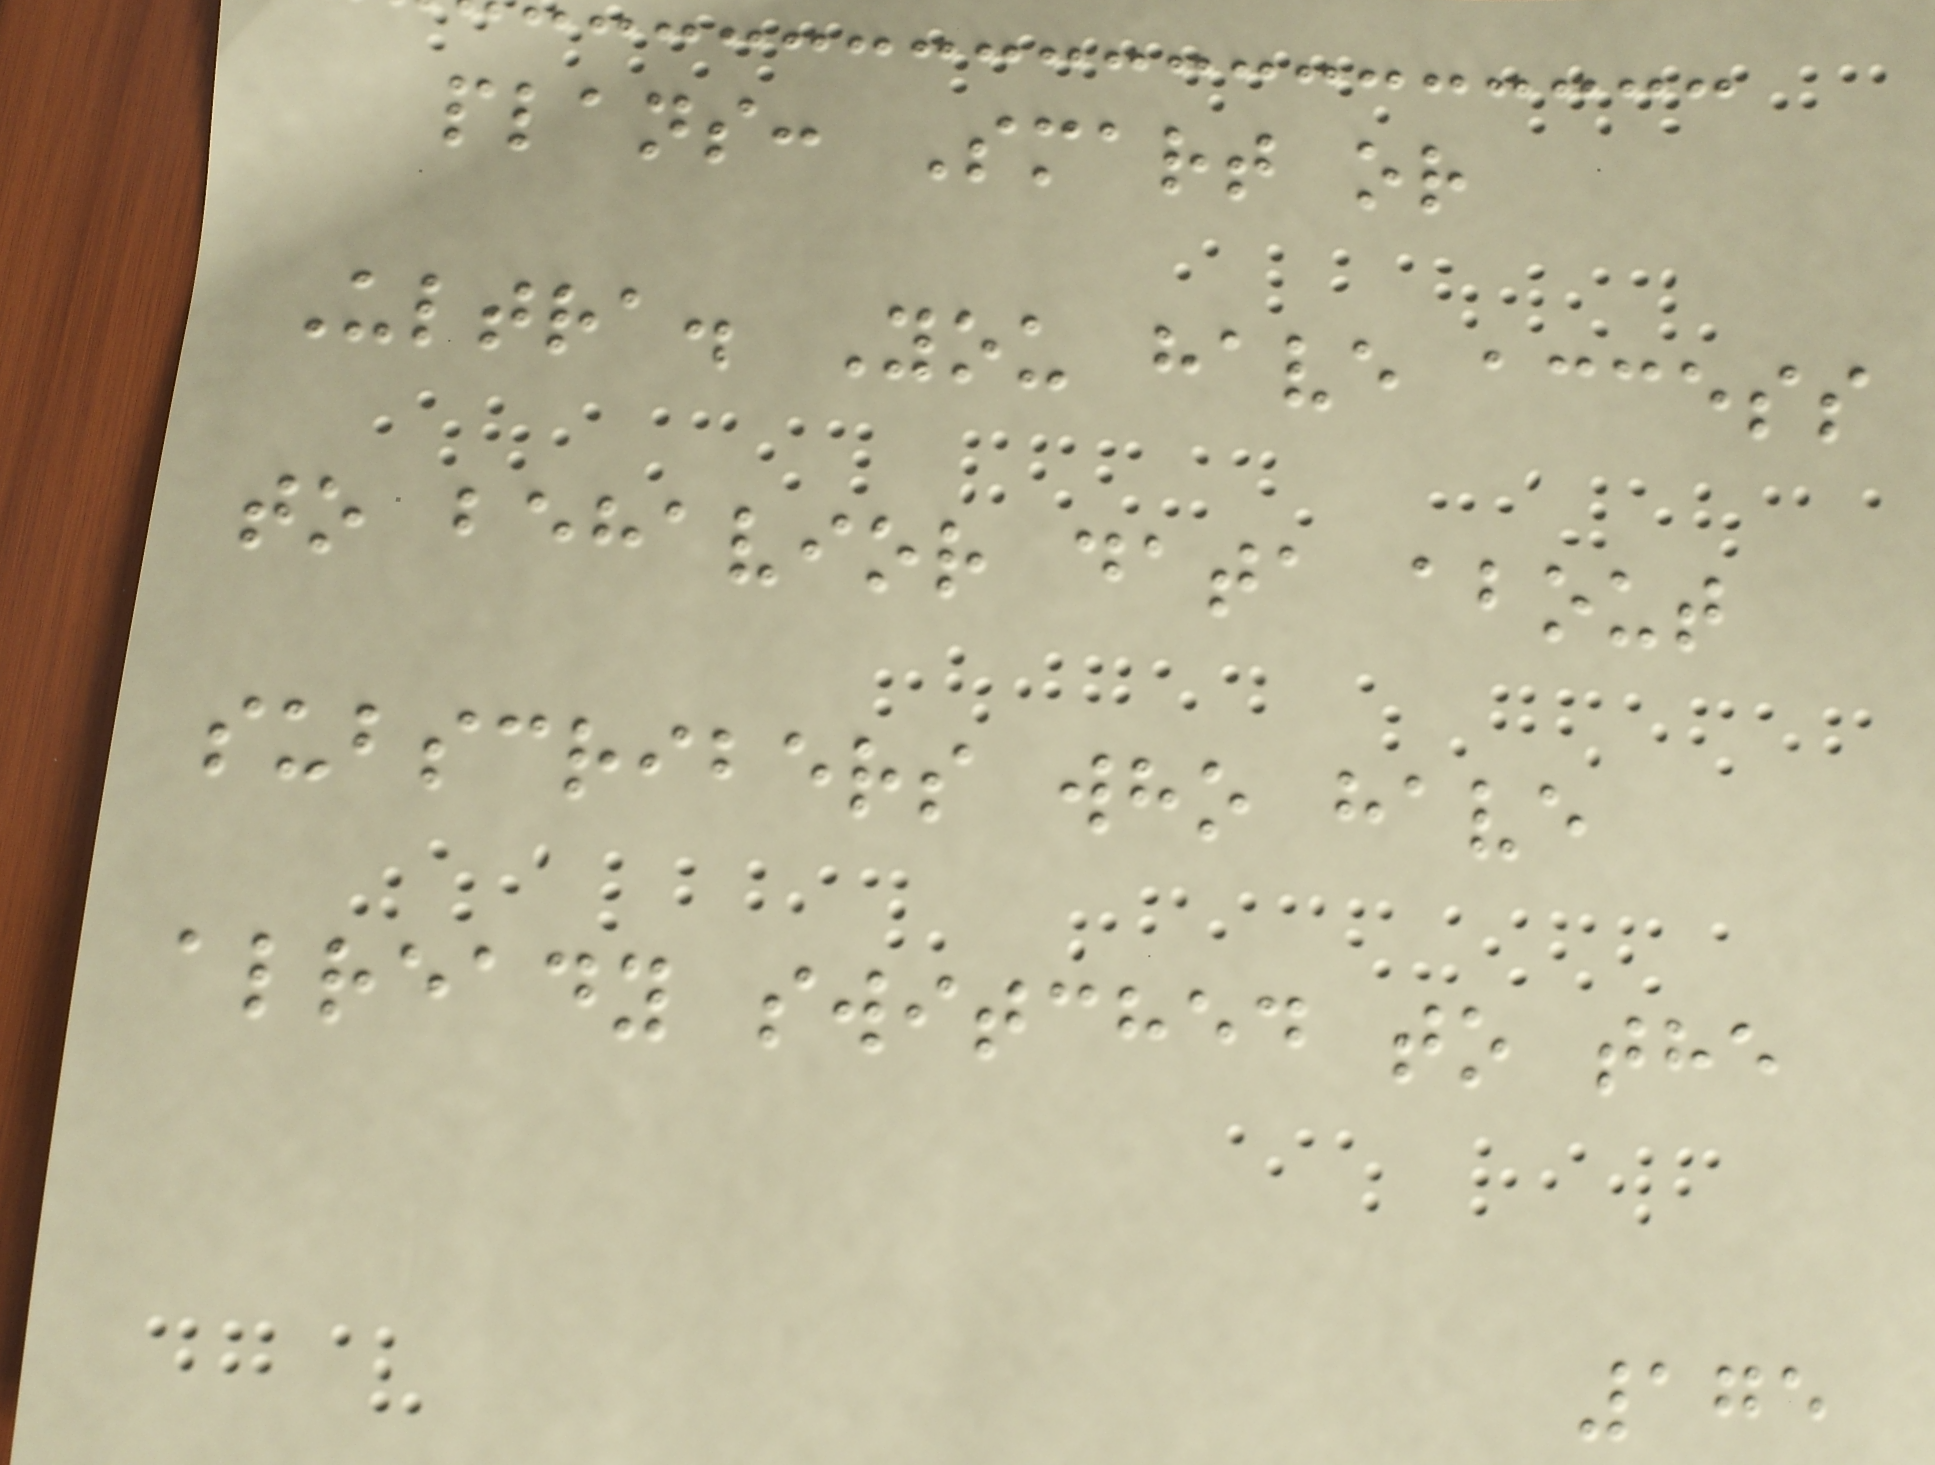plans: Smart or
Ultra. You have access
to behavior data about
subscribers who have
already switched to the
175
